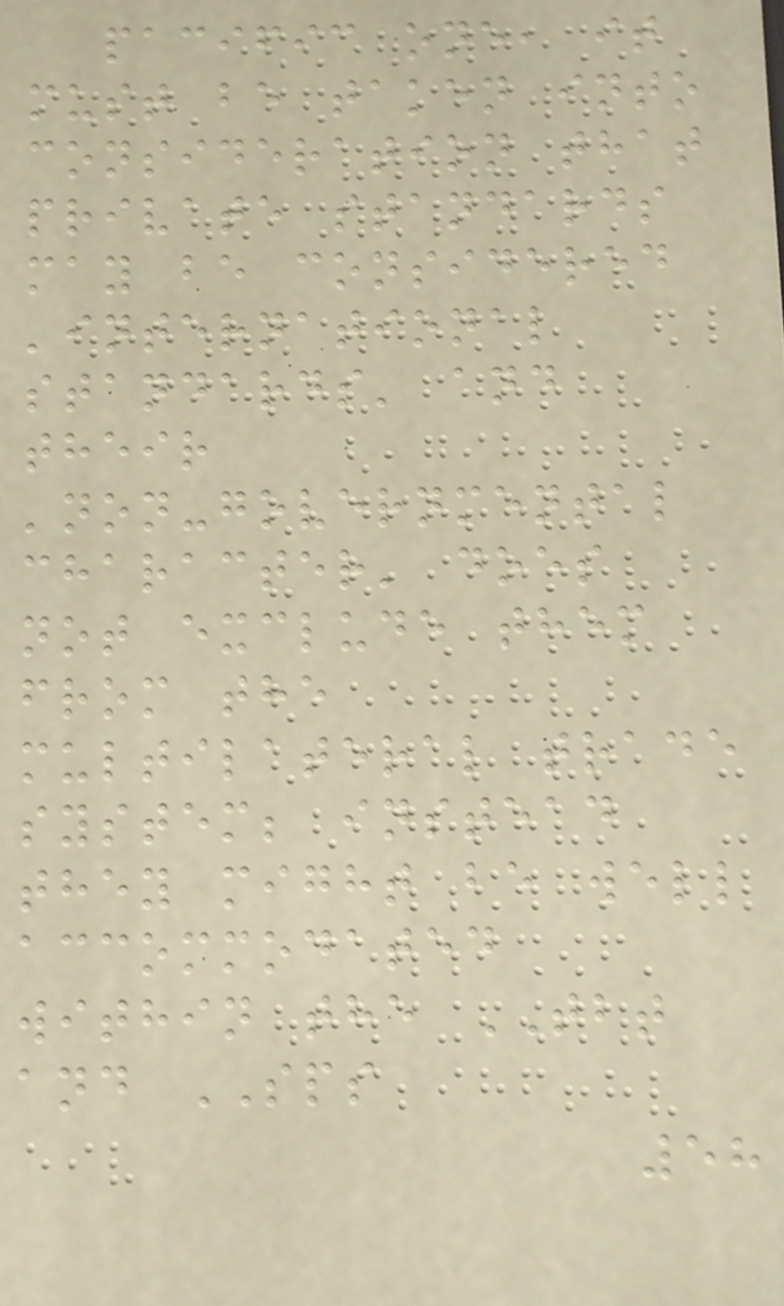pacific one, it
must be taken into
consideration that
private standards
may be considered
'international
standards' and
their
'non-governmental
character' does
not exclude them
from the
multilateral trade
system; instead
they might be well
accommodated
within the TBT
and SPS
58
